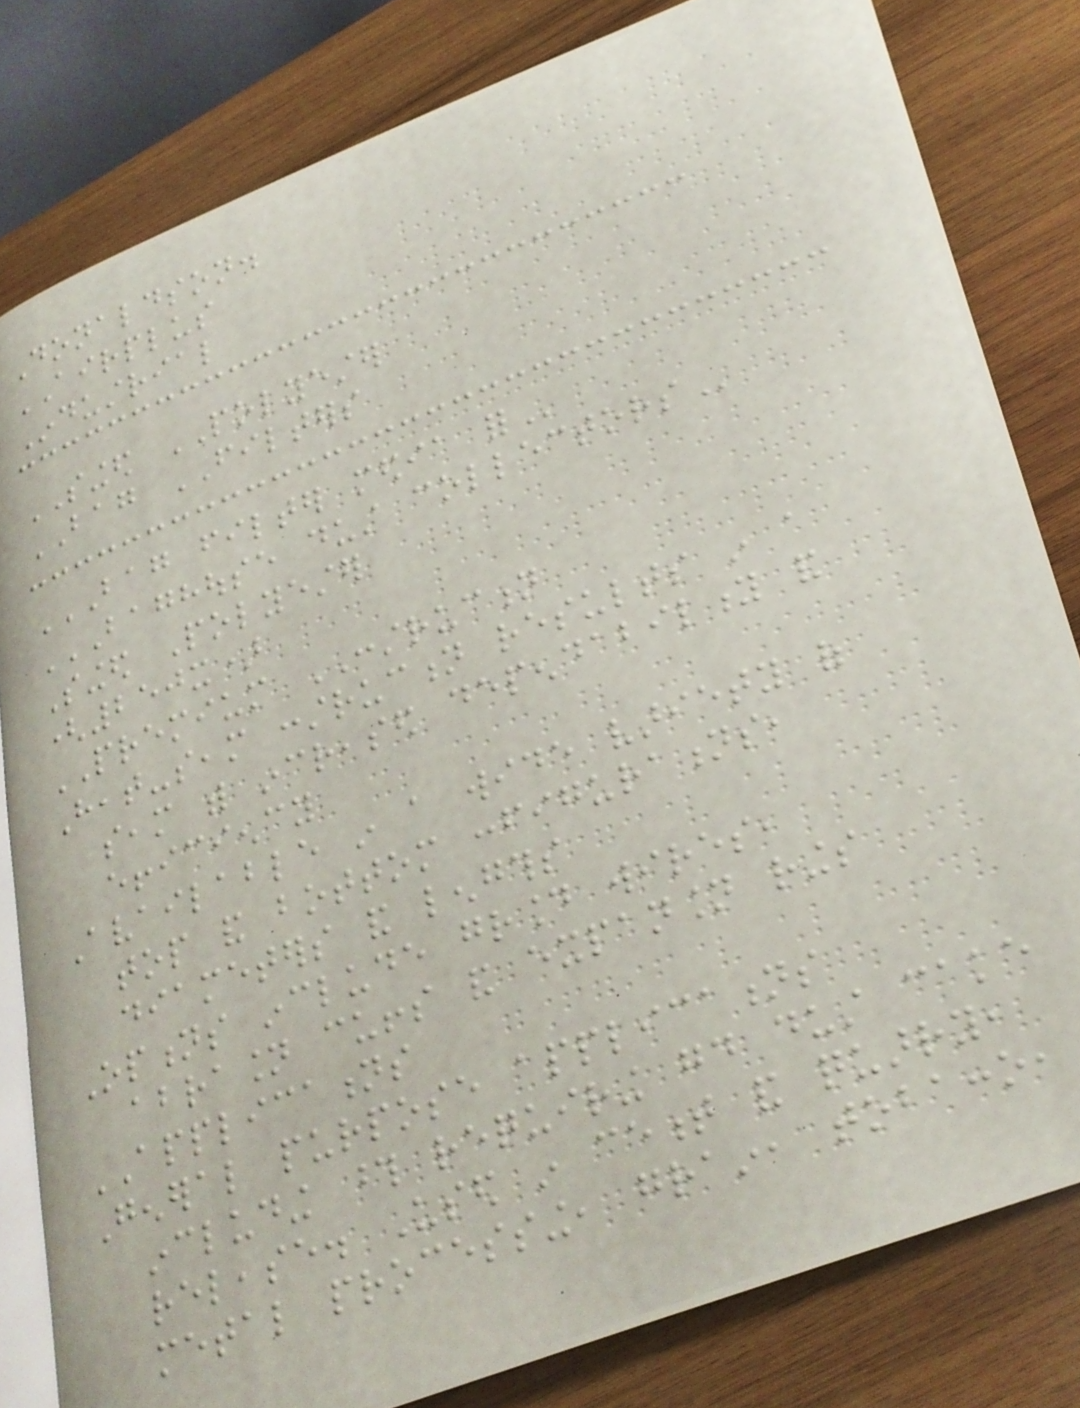Donaldson.
AIRPLUS
Industrial
SINGED POLYESTER
BAG FILTERS
BAG FILTER MEDIA FOR
BAGHOUSE DUST COLLECTORS
Singed Polyester
(250x)
PREMIUM CONSTRUCTION
Heat-seam construction results in a
seam with increased dependability and
efficiency
Available in a wide variety of
top and bottom configurations,
diameters and lengths
Options include ground wires,
abrasion cuffs and expansion rings
APPLICATIONS
General purpose applications
including those requiring good dust cake
release. Used in cement and quarry,
metal processing, grain, tobacco,
